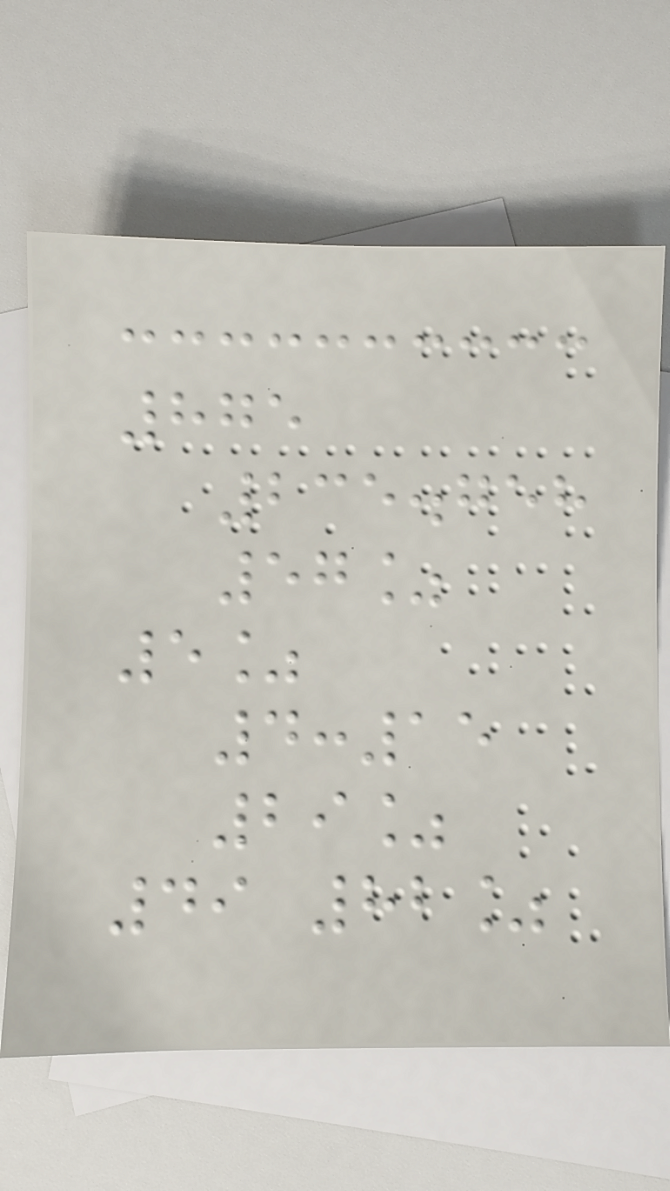875
235.758
57%
5%
4:15
29%
49 82%
